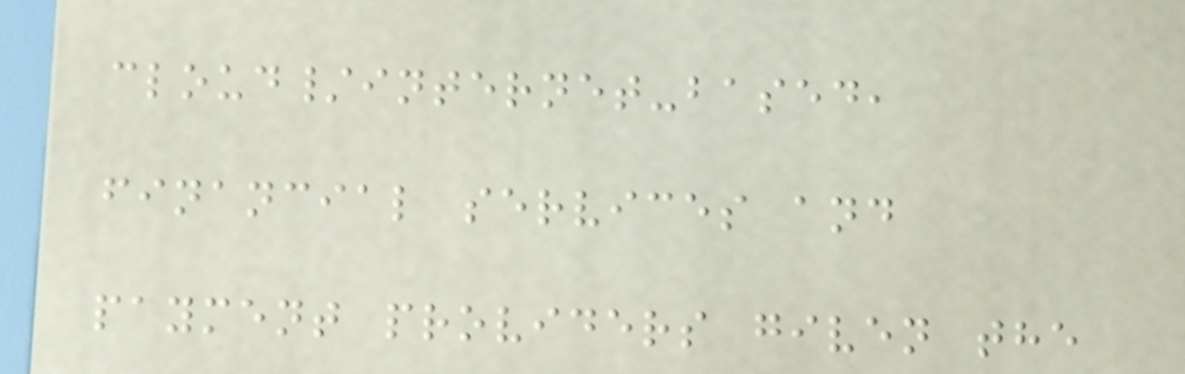cloud/internet-based,
financial services and
payment providers given the
